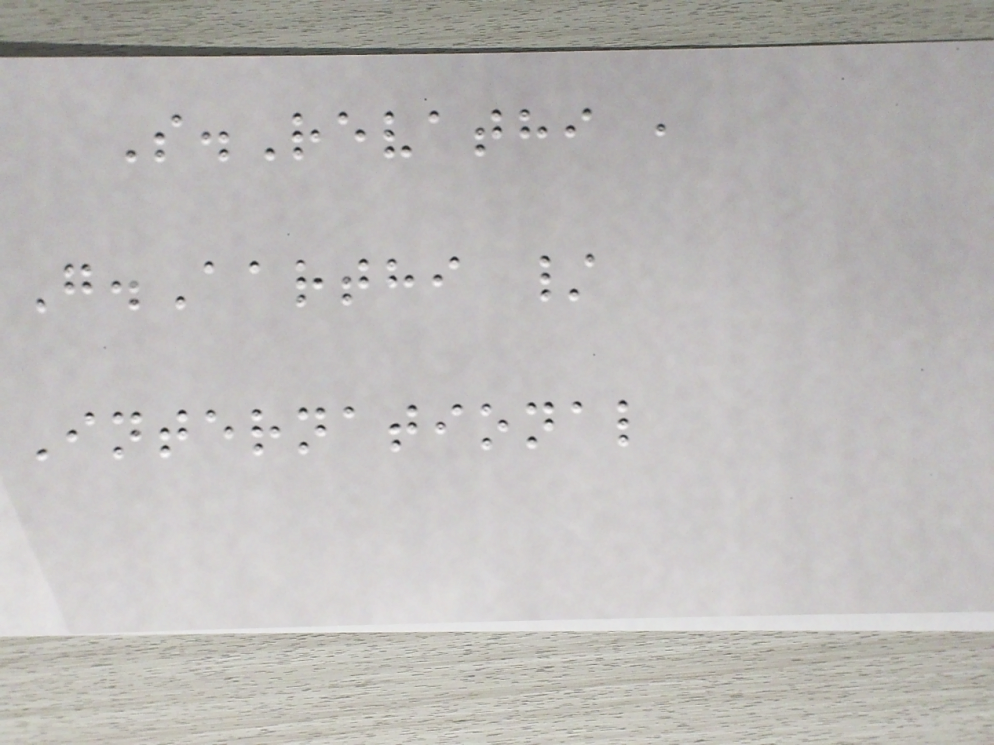S.Revathi ,
G.Aarthi /
International
